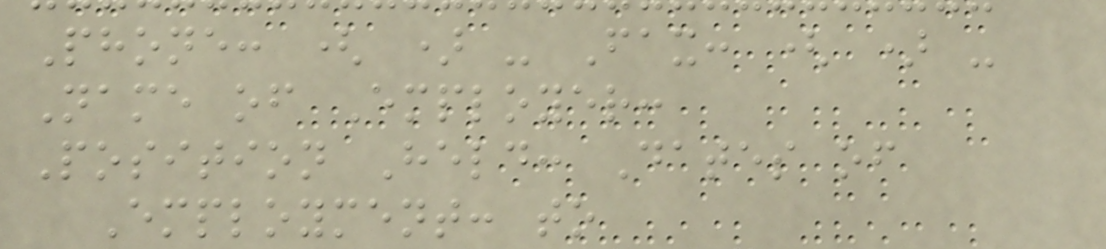Phone: ( ) - Fax: ( ) -
Name of Employer:
Position Held: Dates of
Employment: to
